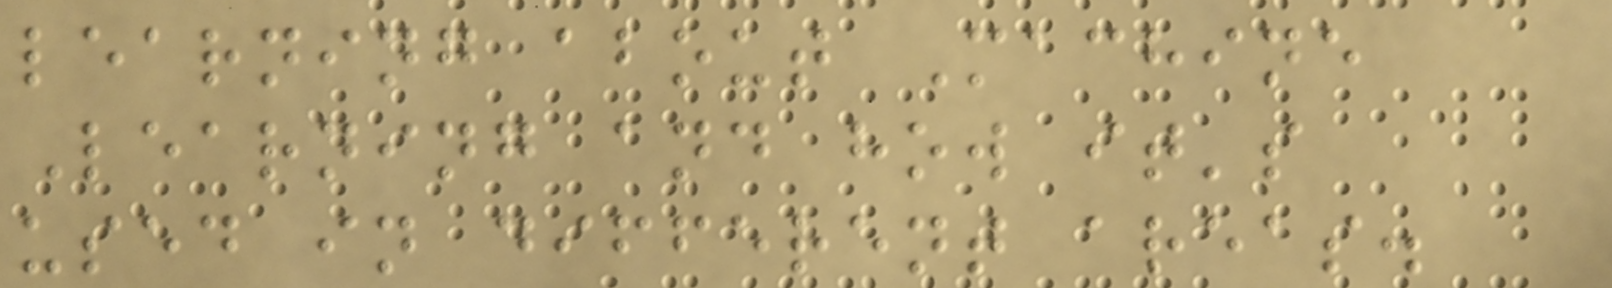learning about Machine
Learning and how it's
used in different areas.
